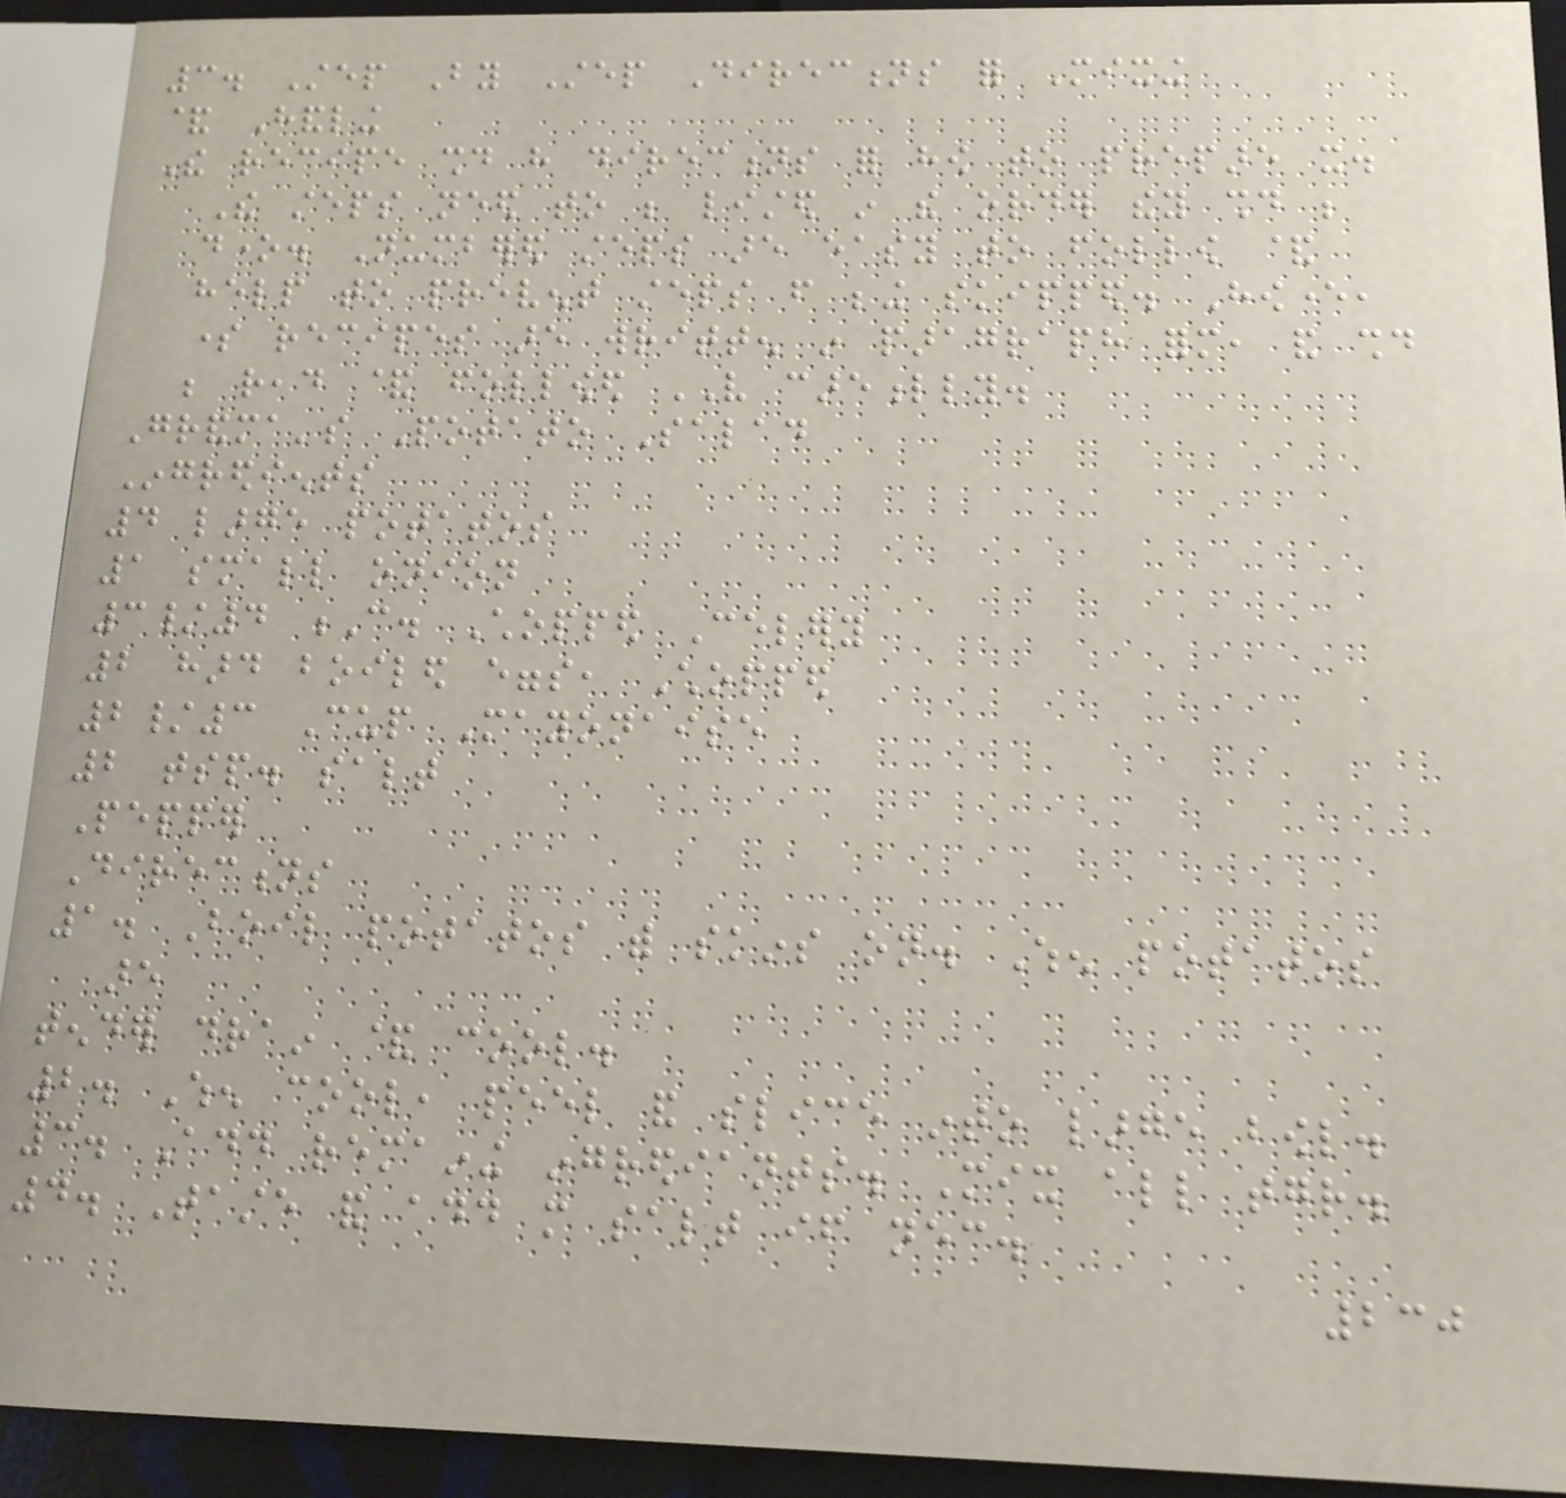3. Step By Step Directions for Mixing
& Handling
The recipe should have directions for how to prepare it.
The steps need to be listed in the order they should be
done. Numbered steps are easy to follow &
help to prevent steps from being skipped. However,
some recipes are written in paragraph form, and should
be read & followed VERY carefully.
Grandma's Potato Salad
Ingredients
4 large potatos
1 small onion
3/4 C. Chopped Celery
2 hard boiled eggs, Chopped
2/3 Cup Mayonaise
2 tsp. salt
Pepper
Directions
1. Boil potatos with skins on. When potatos
are
tender drain & cool.
2. When cool, peel and slice into large bowl.
3. Add remaining ingrediants. Mix all together.
4. Taste and add more salt if necessary.
230
